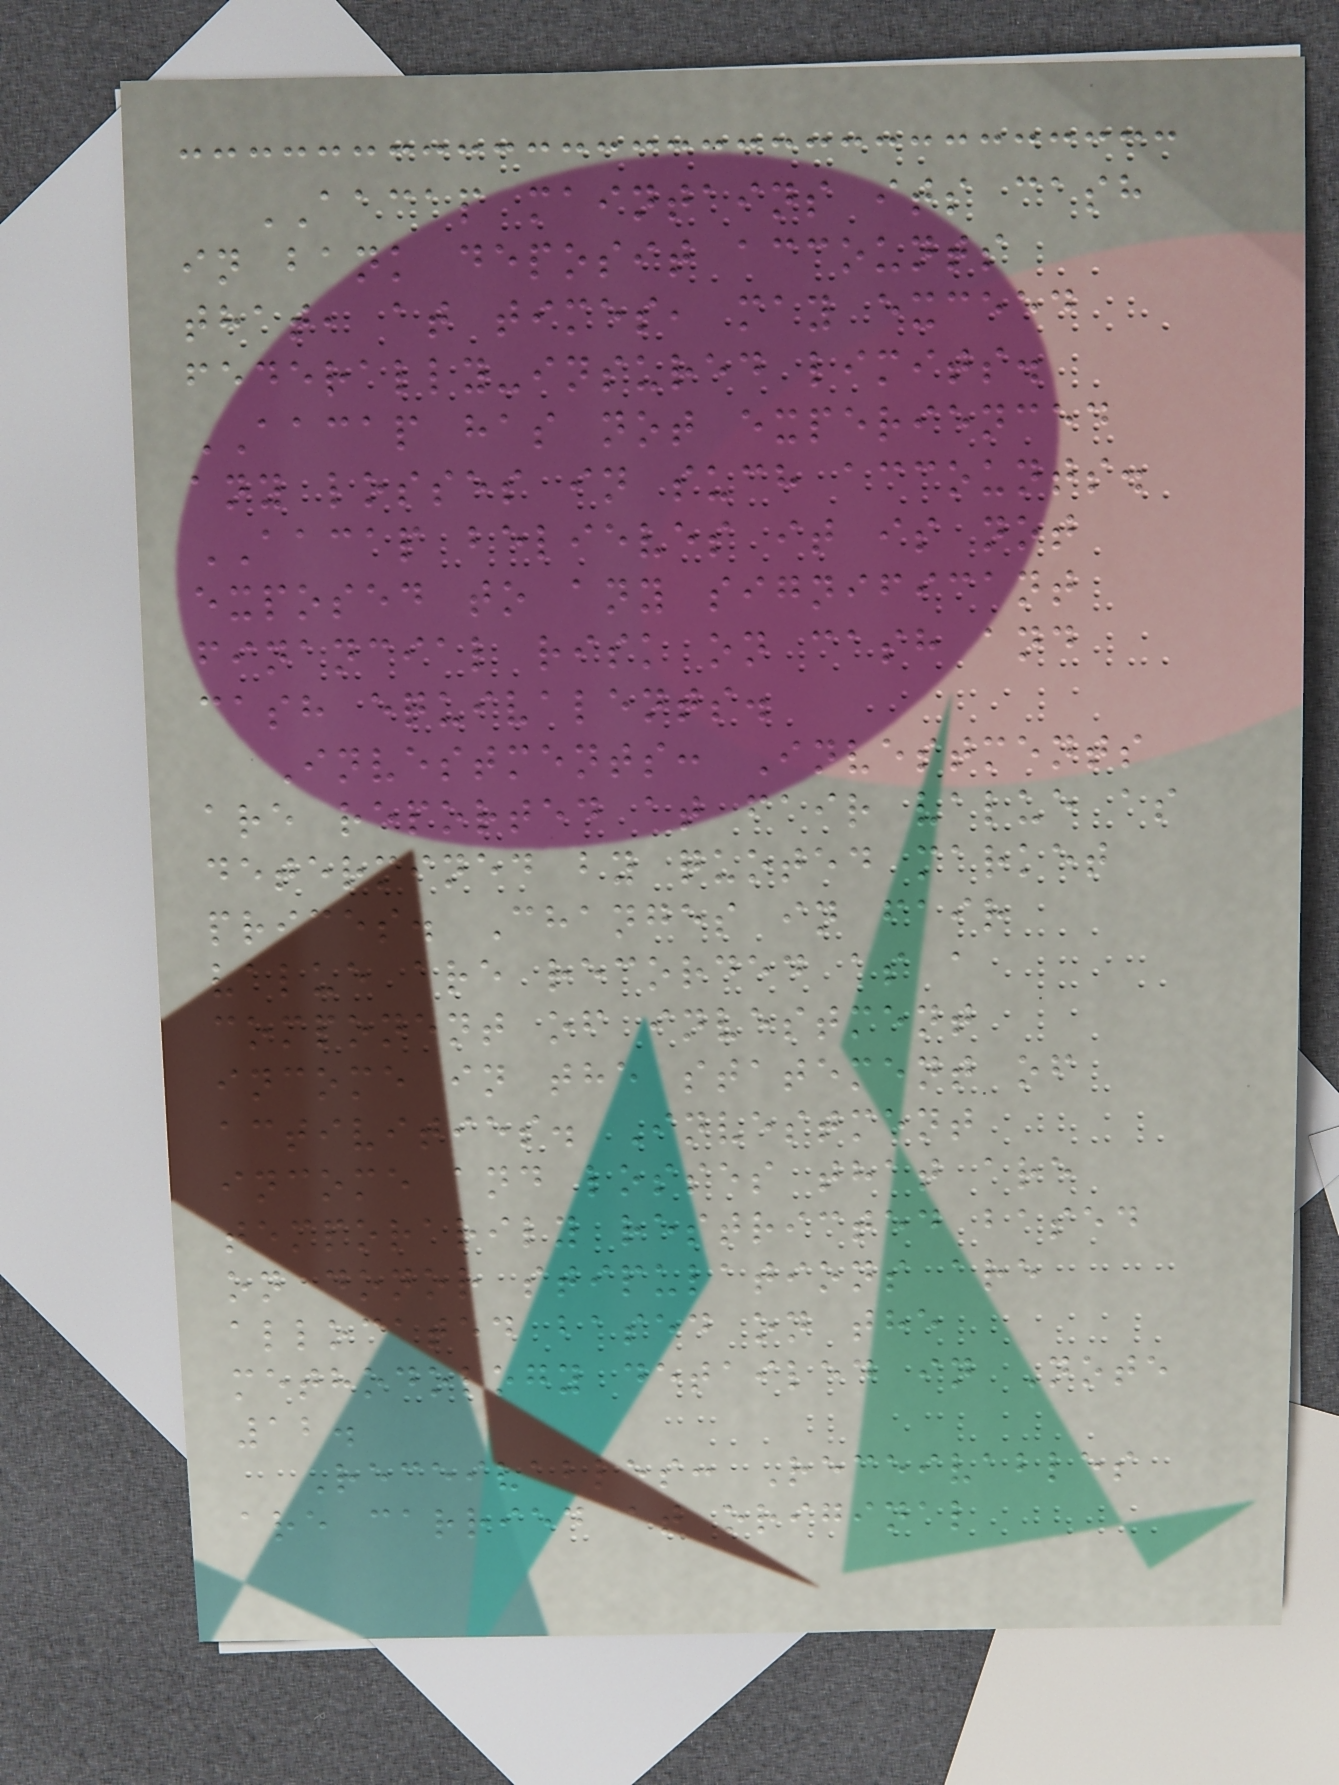AACAP maintains its cash
in bank deposit accounts
that, at times, may exceed
federally-insured limits.
AACAP has not experienced
any losses in such accounts.
AACAP believes it is not
exposed to any significant
financial risk on cash and
cash equivalents.
Investments: Investments
are reported at fair value as
determined by quoted market
prices. Changes in fair
value are recorded as a
component of investment
income in the statement of
activities. Investment
income and losses that are
temporarily restricted based
on donor stipulations are
allocated based on the
methodology detailed in Note
12.
Receivables: Receivables
are carried at original
